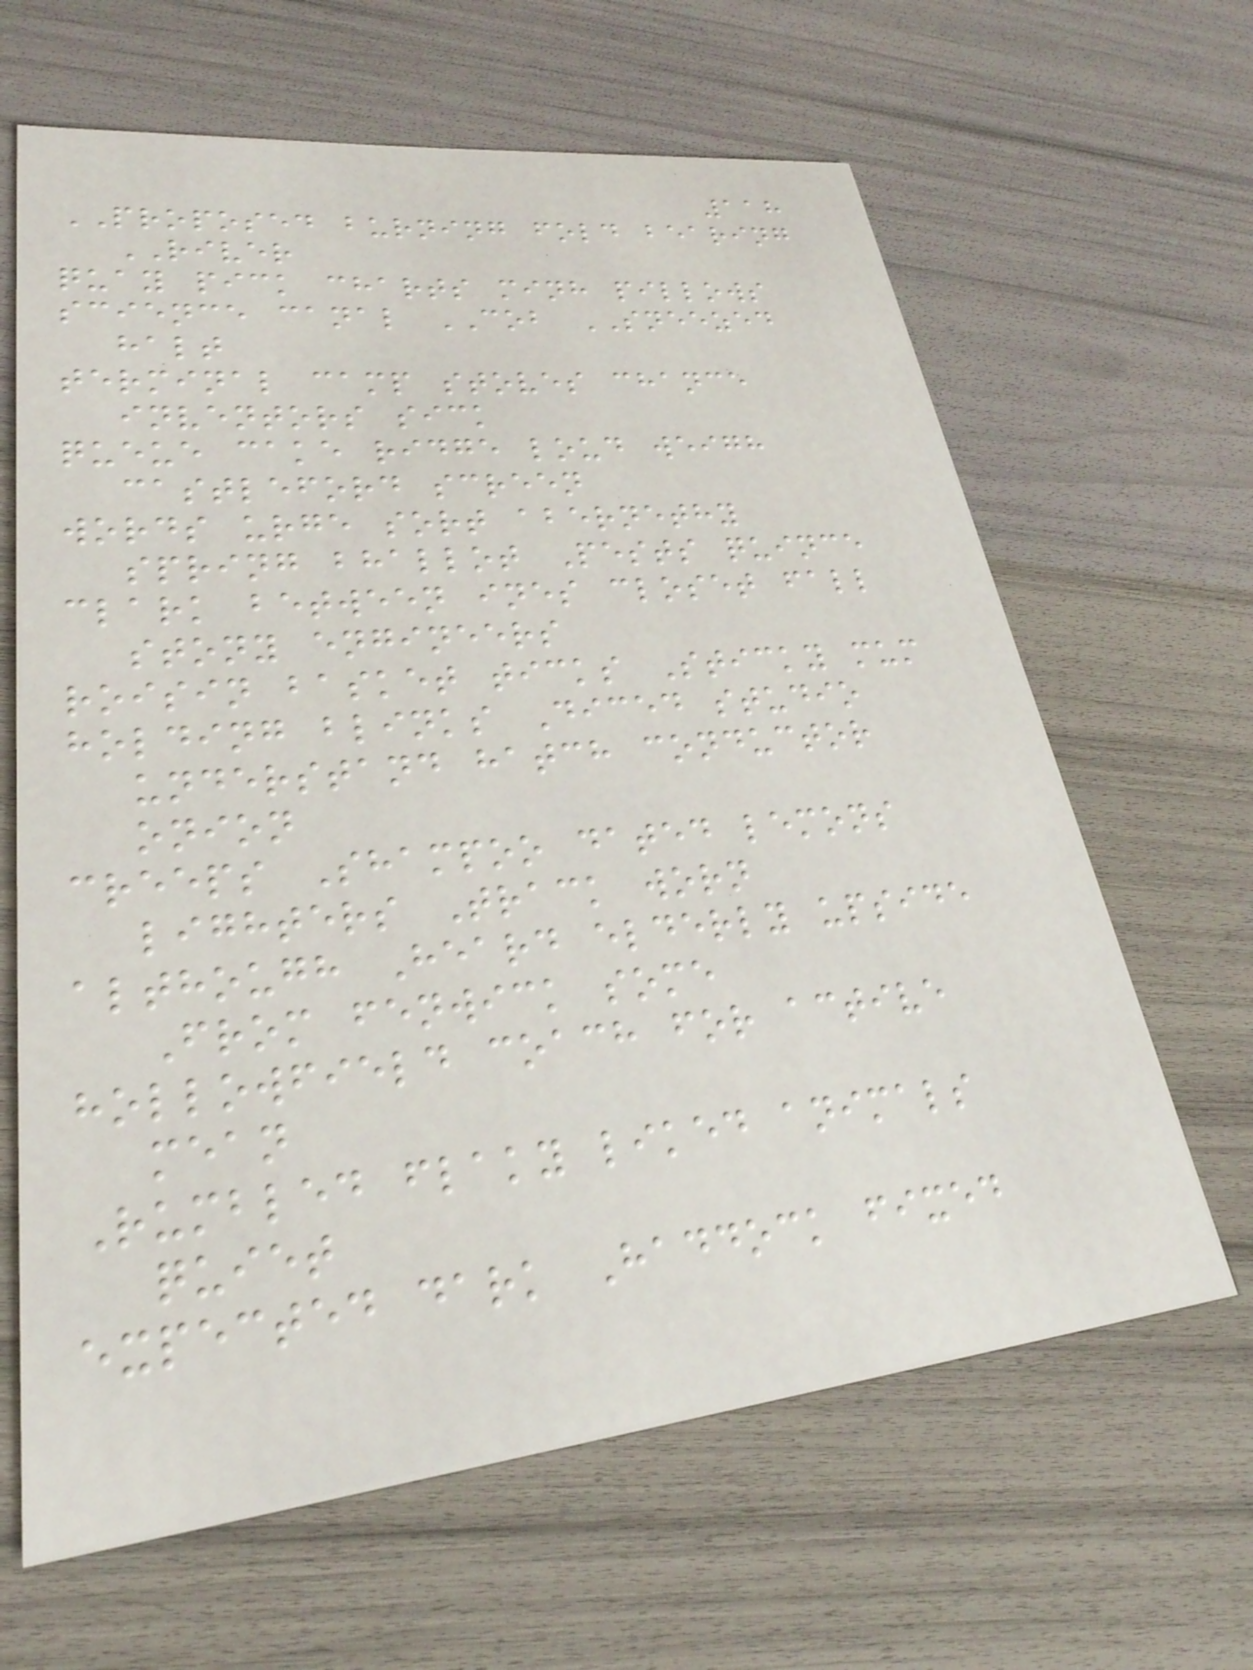118
PROPOSED burning fold bearing
RIVER
quay pick charts minh pillows
science canal COB SNEEZED
halt
terminal camp stoves chance
inventors sick
queue cake ridge loud weigh
castleford screen
words urge sort abernethy
spring bhallot Pests quince
clark between ines closet fall
stony engineers
roisin basket ticks Sticky mum
holding blinks Diced studio
understand hatch conductor
onion
creeps Shampoo dated lemons
lighters Track worn
although Heard elderly upside
From fenwick some
hollowfield coach for active
mean
Rumbled flaky liked animals
quiet
expected dark Haddock fixed
